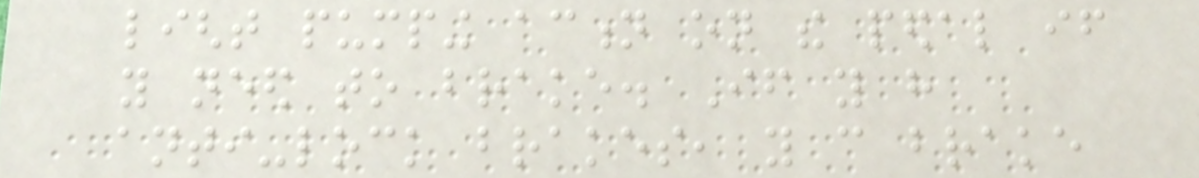light pumping action on the pedal if
you need to brake. If you have
anti-lock brakes, you can brake
